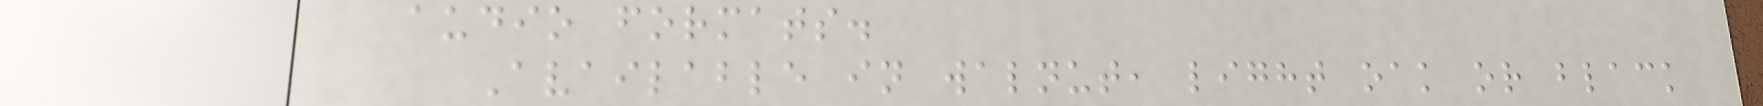audio formats.
Available in walnut, light oak or black
